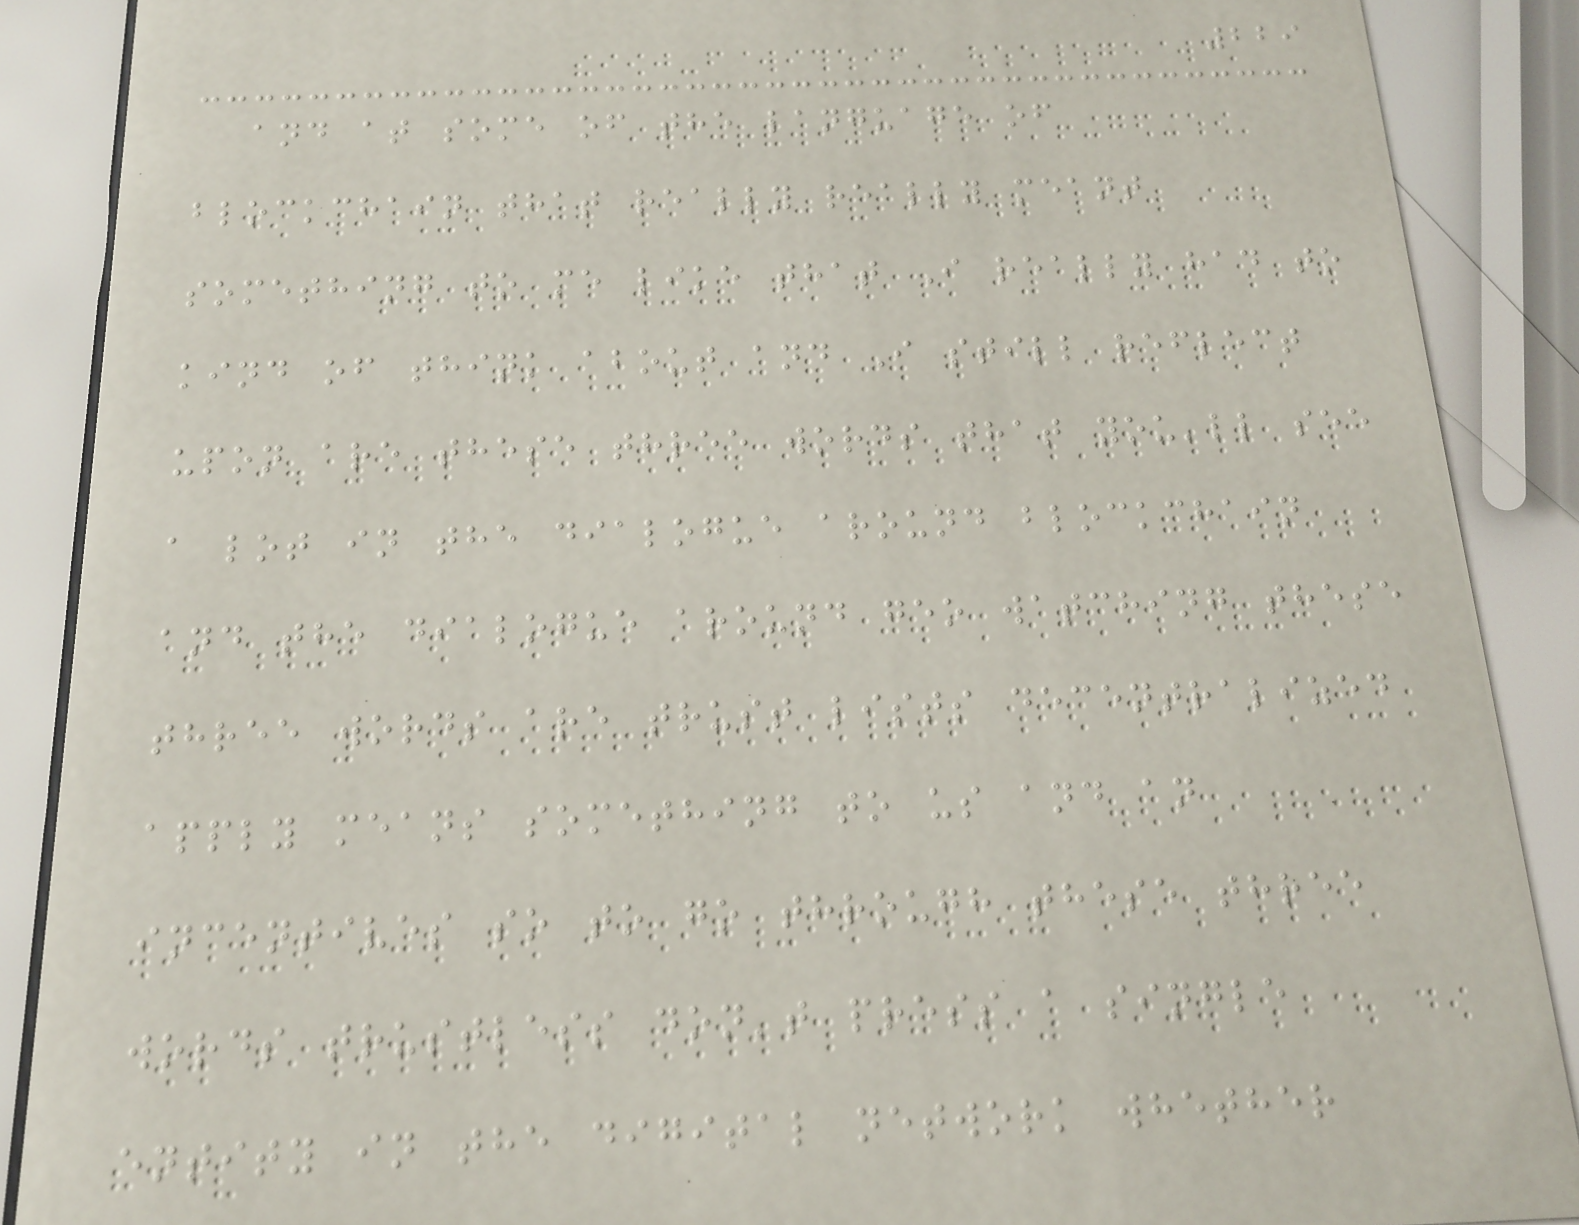229
and at some of the language of
blockchain that really really meant
something to me like that I really had to
kind of think about and I still reflect
upon are these three words that you'll see
a lot in the dialogue around blockchain
and the dialogue around geo watching these
three words are trust lists decentralized
apply means something to us and an
incentives so to go through these three
words trustless don't press a single
entity in the digital network whether
